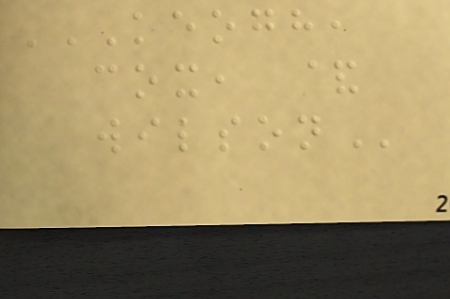KEOGH,
COX, &
WILSON
